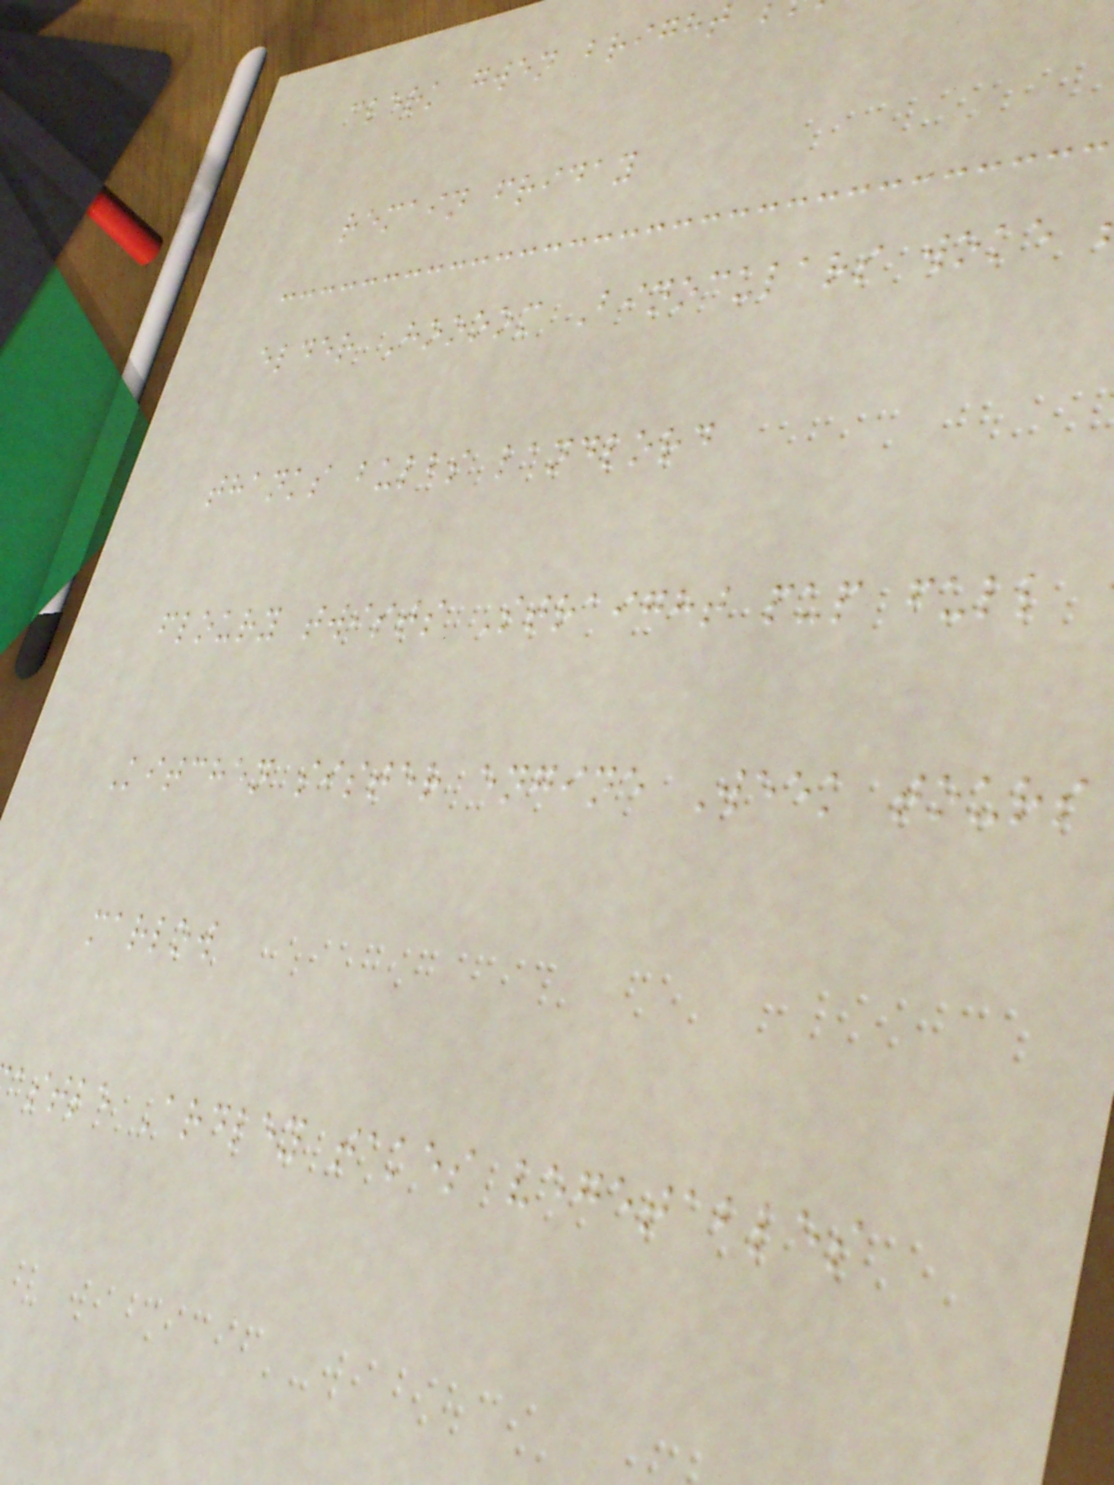clerk gwen bright
remain friday
elder Hoooom Binoculars woke
thanks bulbs landlord
floury twists Straight pup full
Kitchen sister engine Week tours
marlow
astle Ardley takes vegetables
